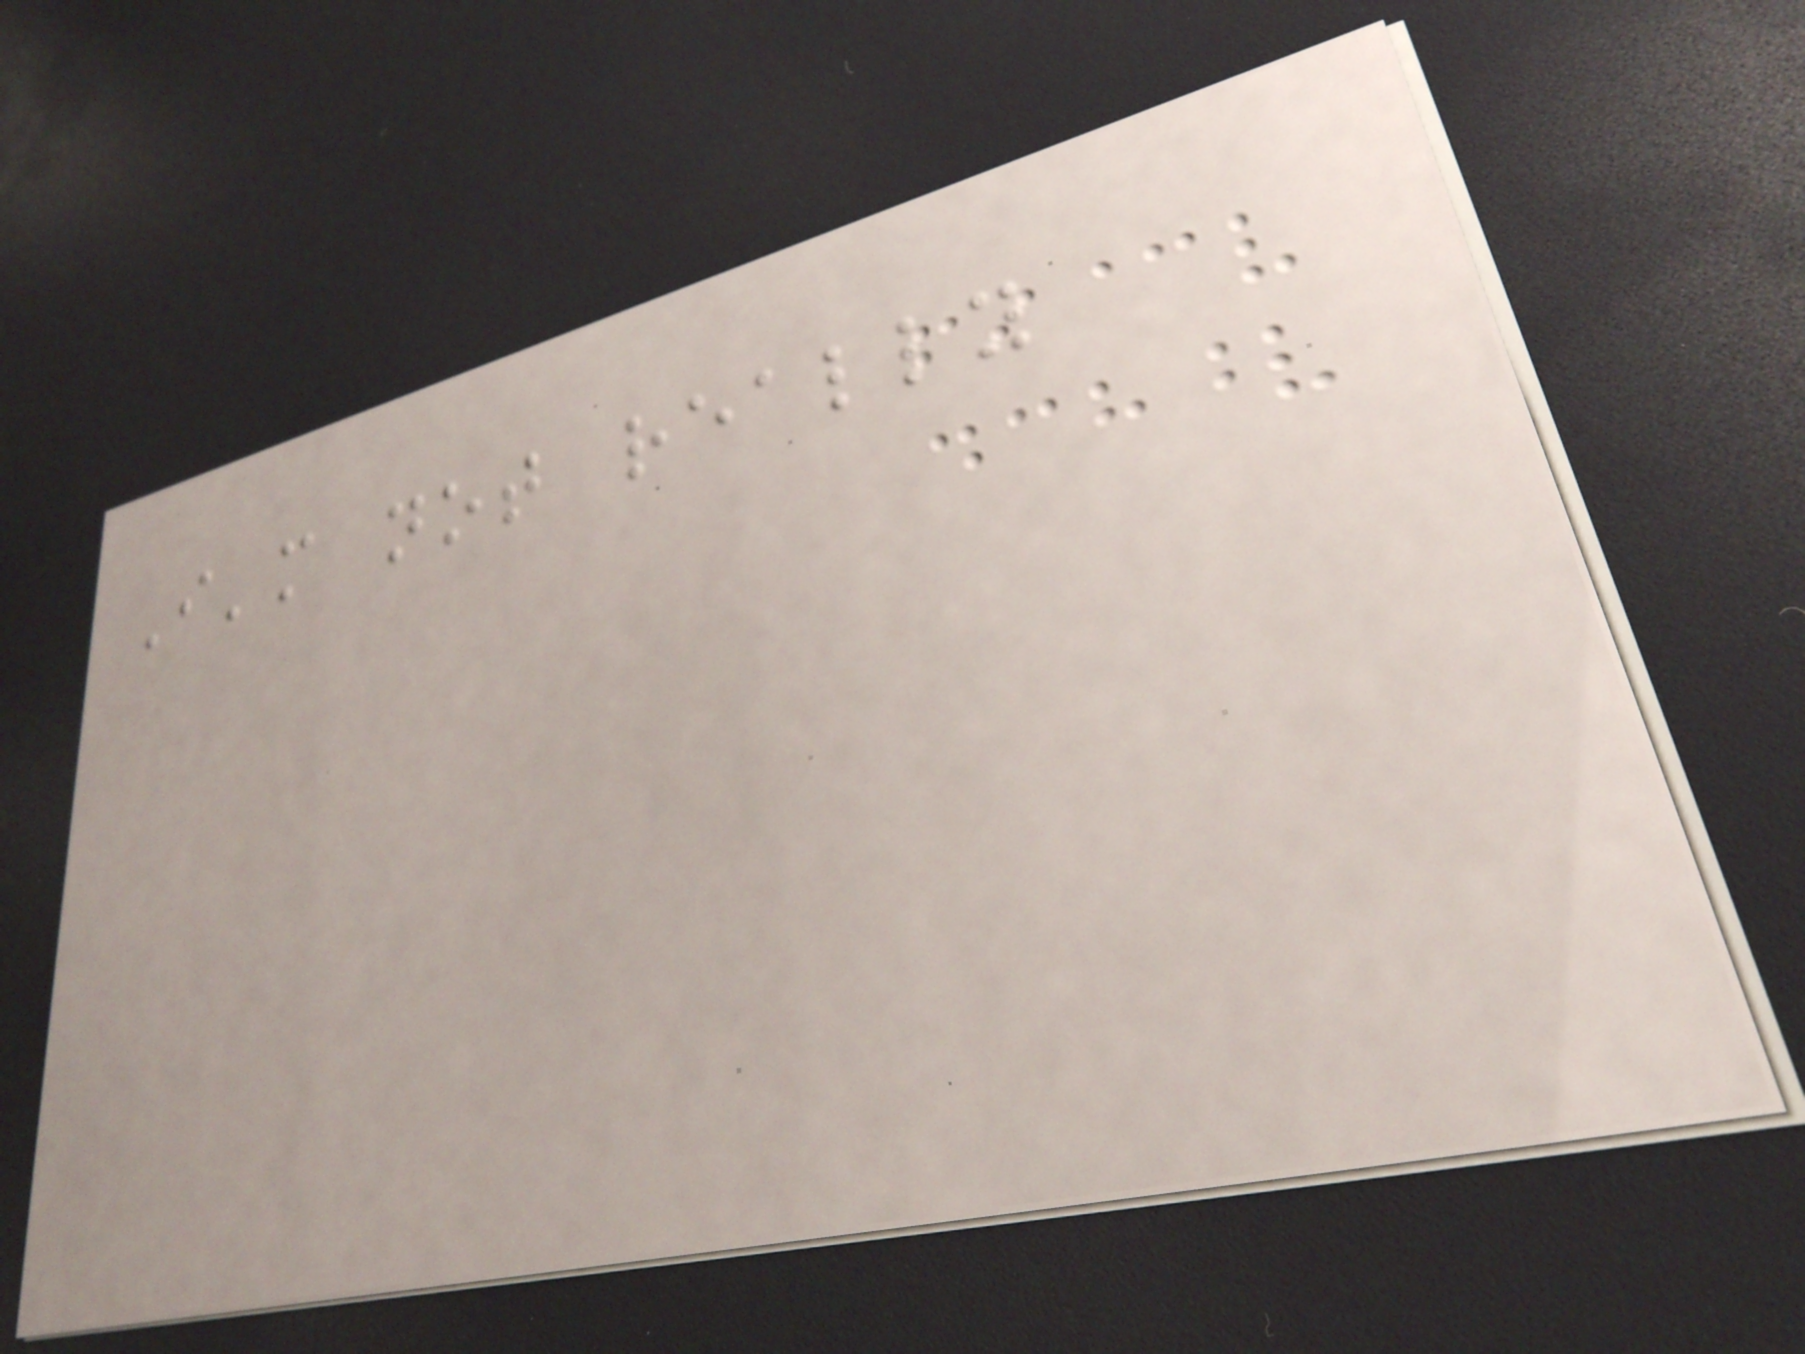I'm not really
